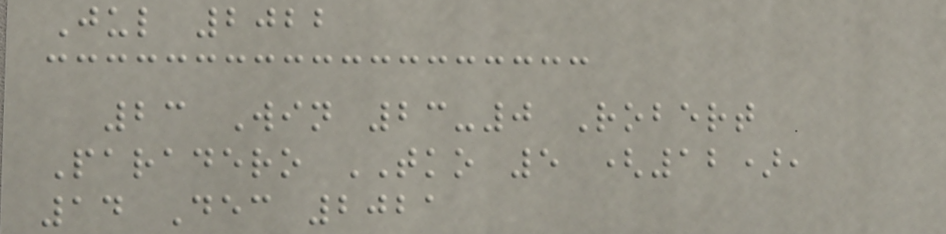Jul 2022
23 Win 23-0 Robert
Paradero TKO 5 (12),
14 Dec 2021
